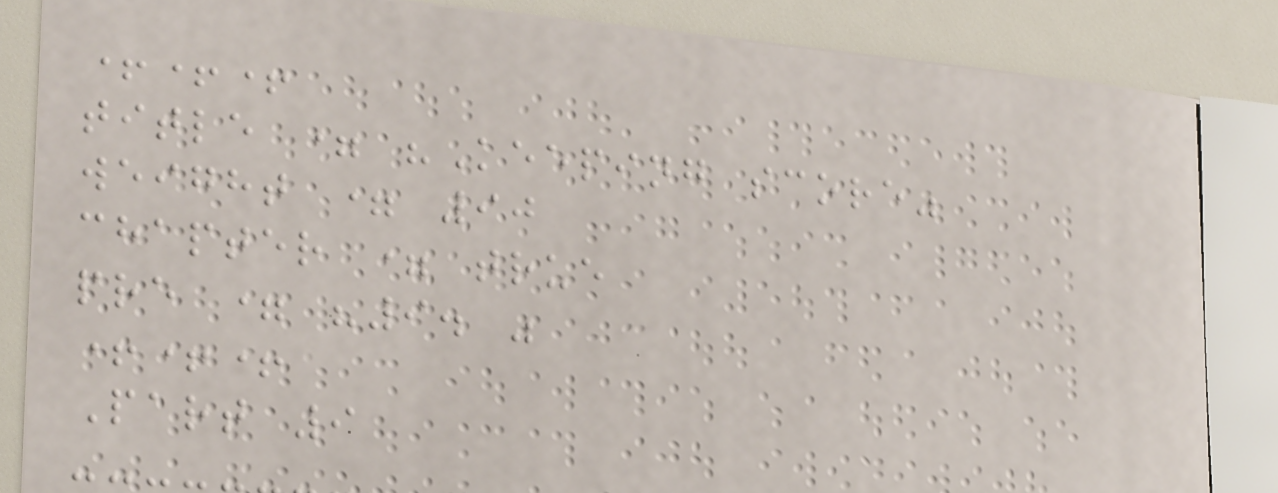+++
title = "Keeping score"
weight = 90
chapter = true
pre = "9. "
+++
Part 9
